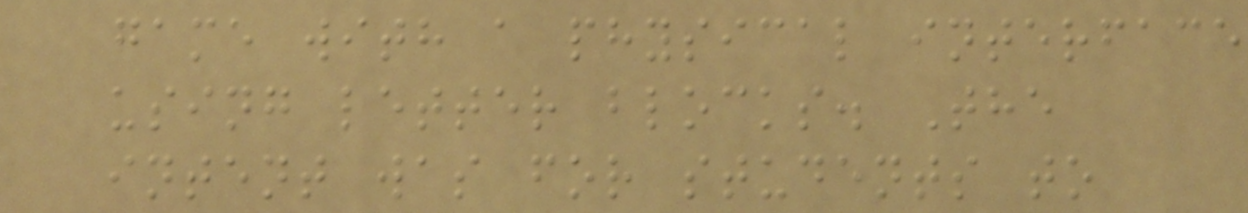game with a physical interface
using letter blocks. The
intent was for students to
